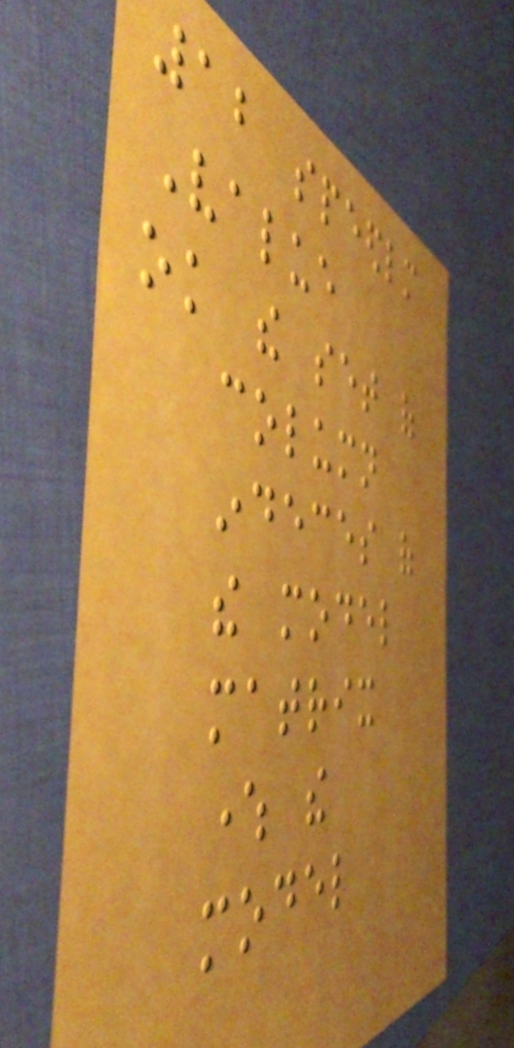12 speedlm
Value
ok the set of
column
indeces of
the model
matrix
where the
model
